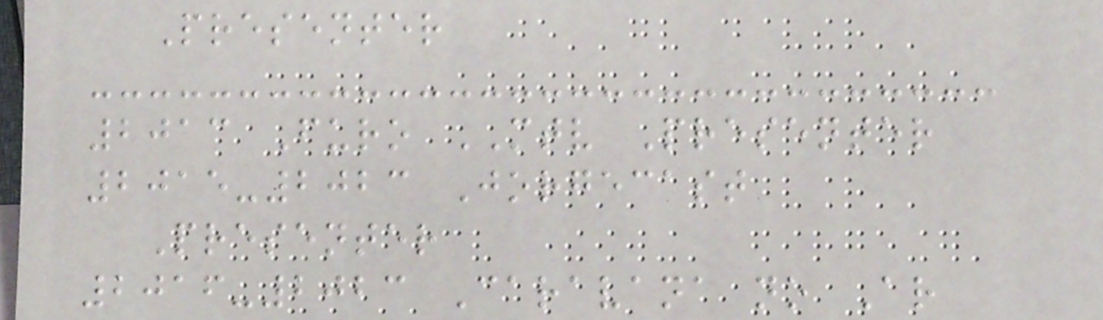Presenter
2013 Furo MTV Presenter
2015-2023 Jorgecast
Presenter
2016-2023 Caravana no Ar
